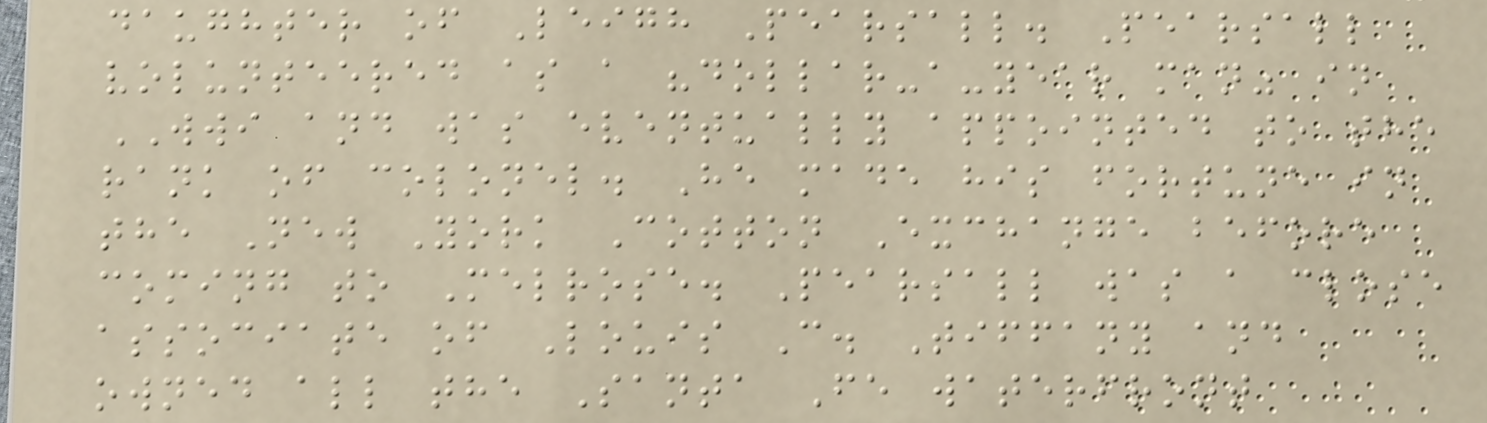daughter of Leigh Pearsall. Pearsall
volunteered as a "dollar-a-year man" in
WWI and was eventually appointed to the
rank of colonel. He made his fortune in
the New York Cotton Exchange before
coming to Melrose. Pearsall was a close
associate of Louis C. Tiffany and
owned all the Santa Fe waterfront
